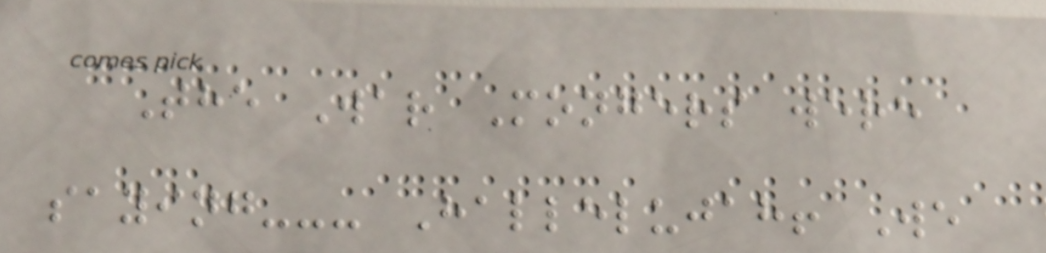The War Mongers were
saying--- Hallelujah! We
